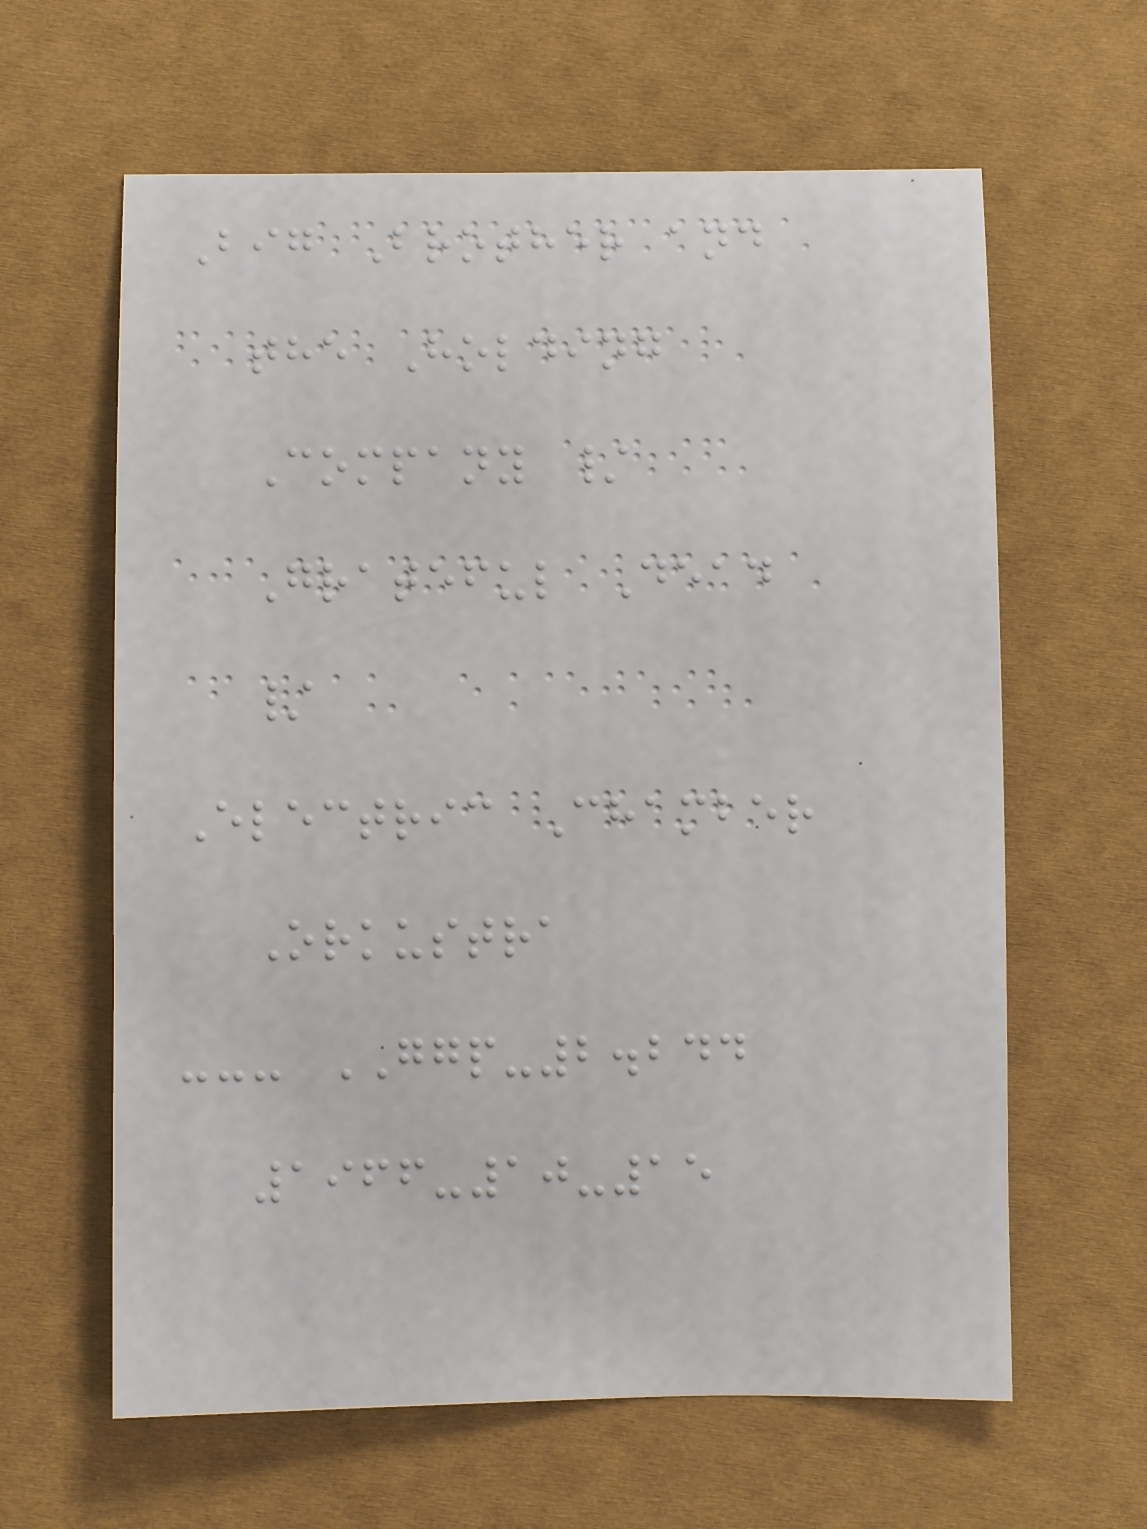Big Brother and
the Holding
Company /
Grateful Dead
/
Electric Chamber
Orkustra
--- GGP-2.244
1966-10-15
